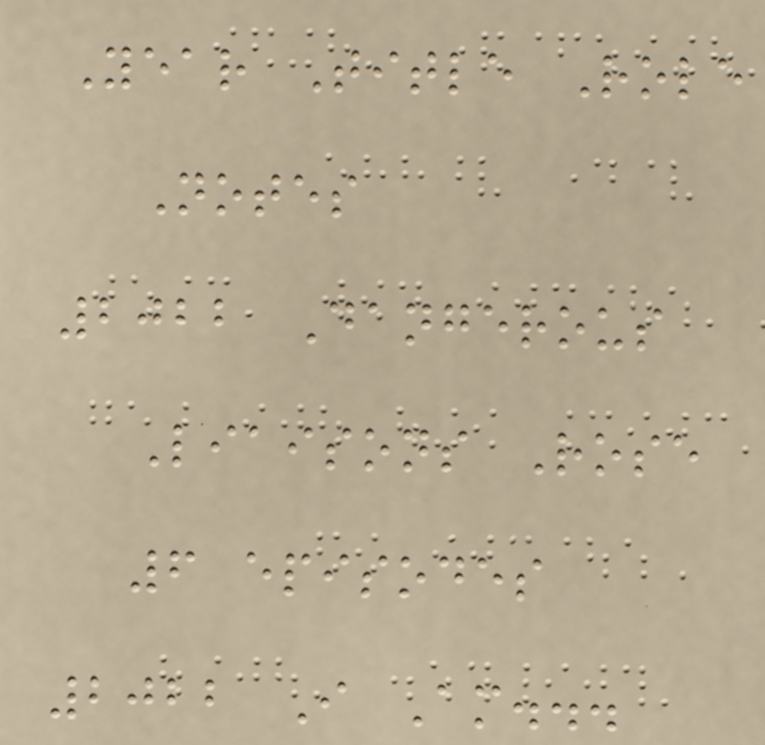Year Title Role
Notes
2022 Dangerous
Liaisons Rose
6 episodes
2022 I Am...
